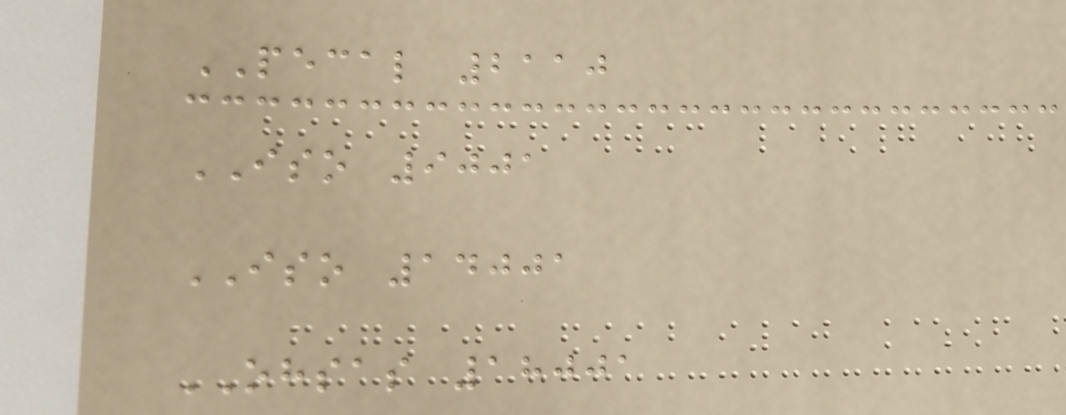PECAL 2110
ISO 9001
ISO 14001
OHSAS 18001
